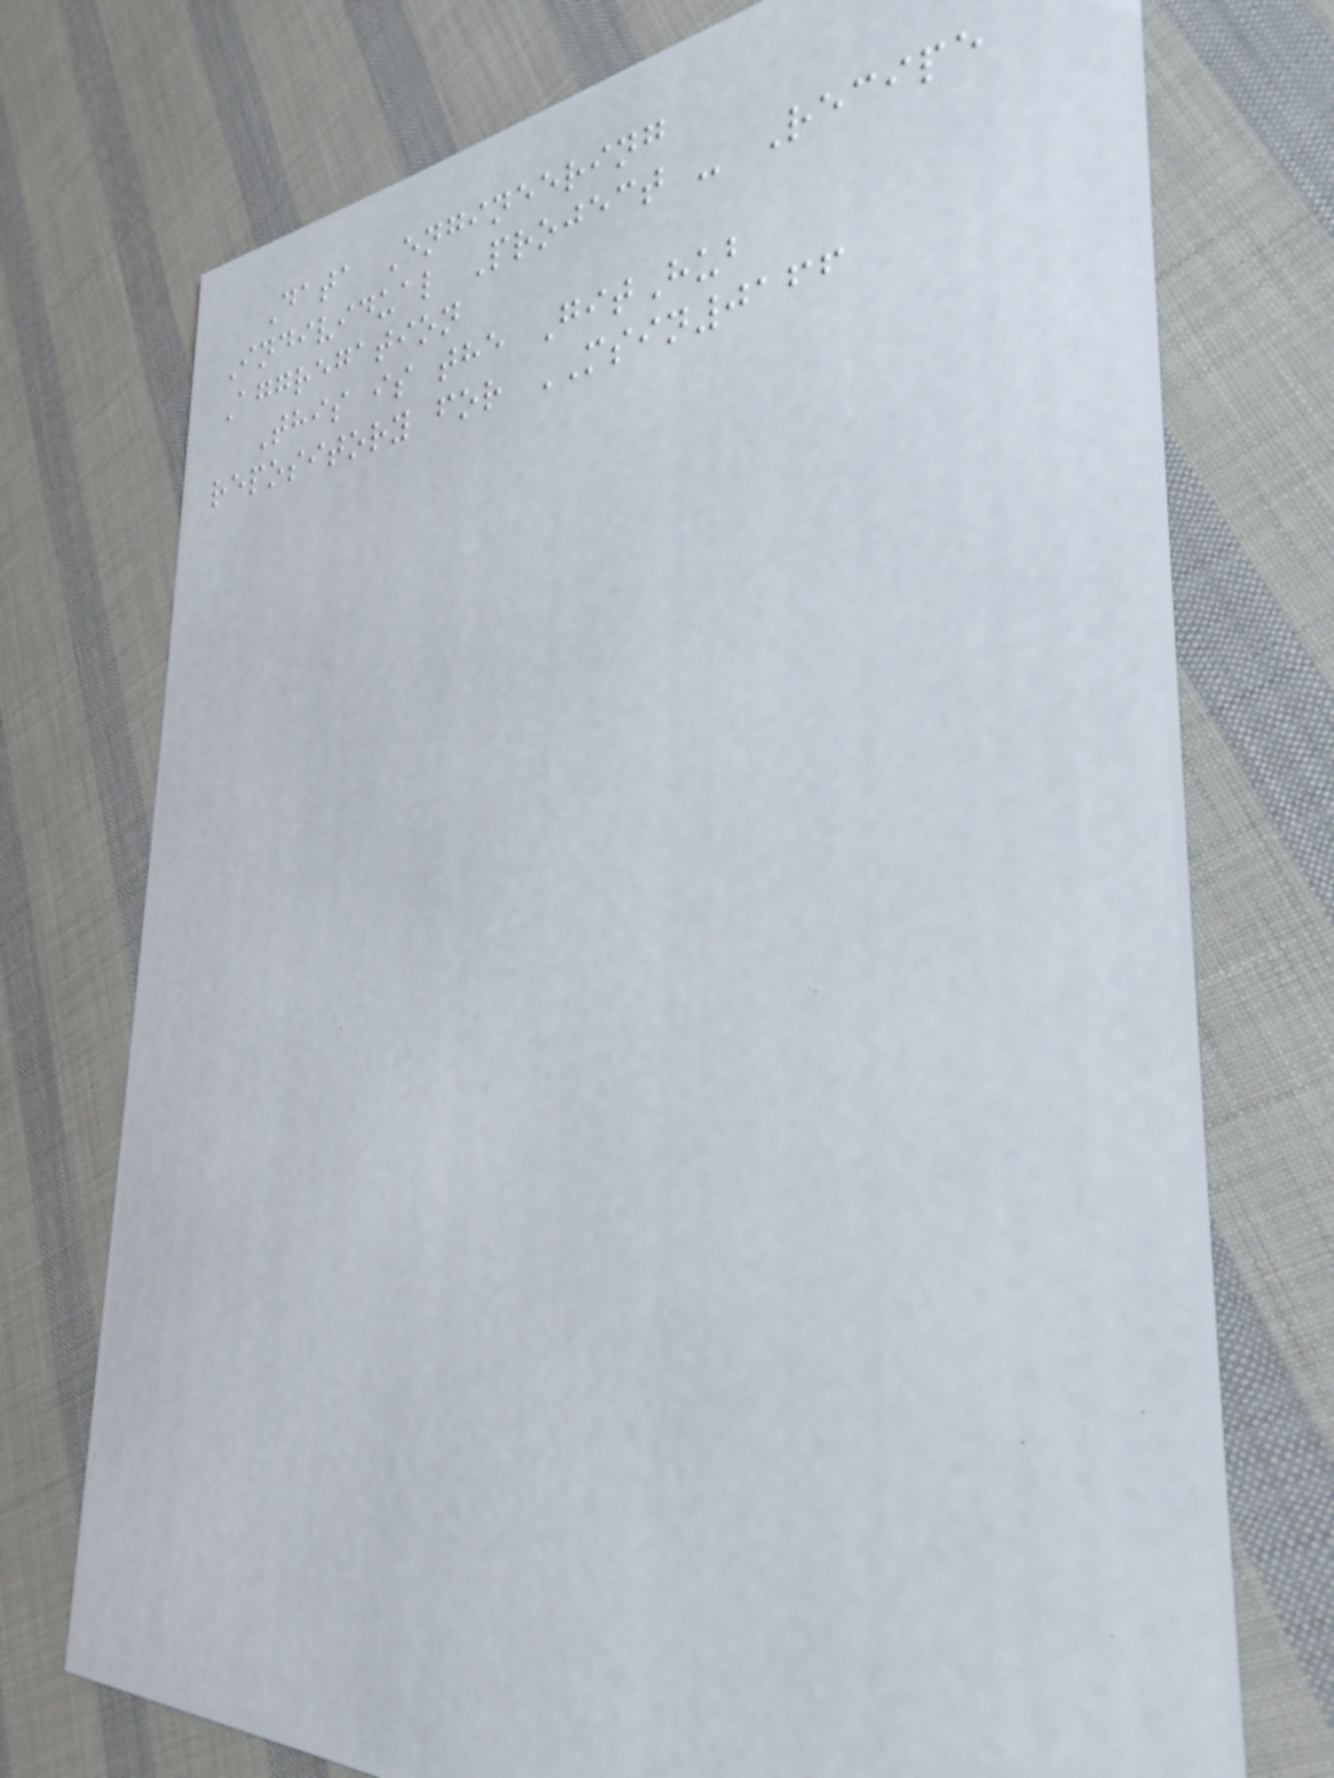Data Engineering
Individual Project - Recipe
Aggregation
This is the GitHub
repository for MSIN0166
